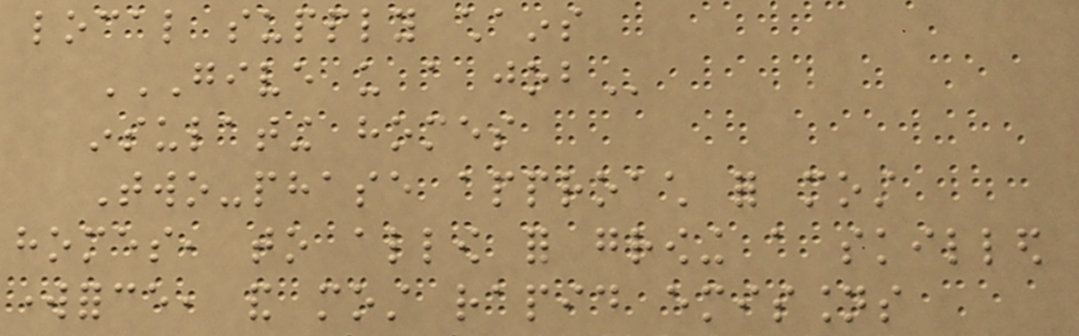local supply chains
GIVE US A JOB
insulating homes
Two-phase approach for most
homes, to allow for growing a skilled
workforce, and most rapid emissions
